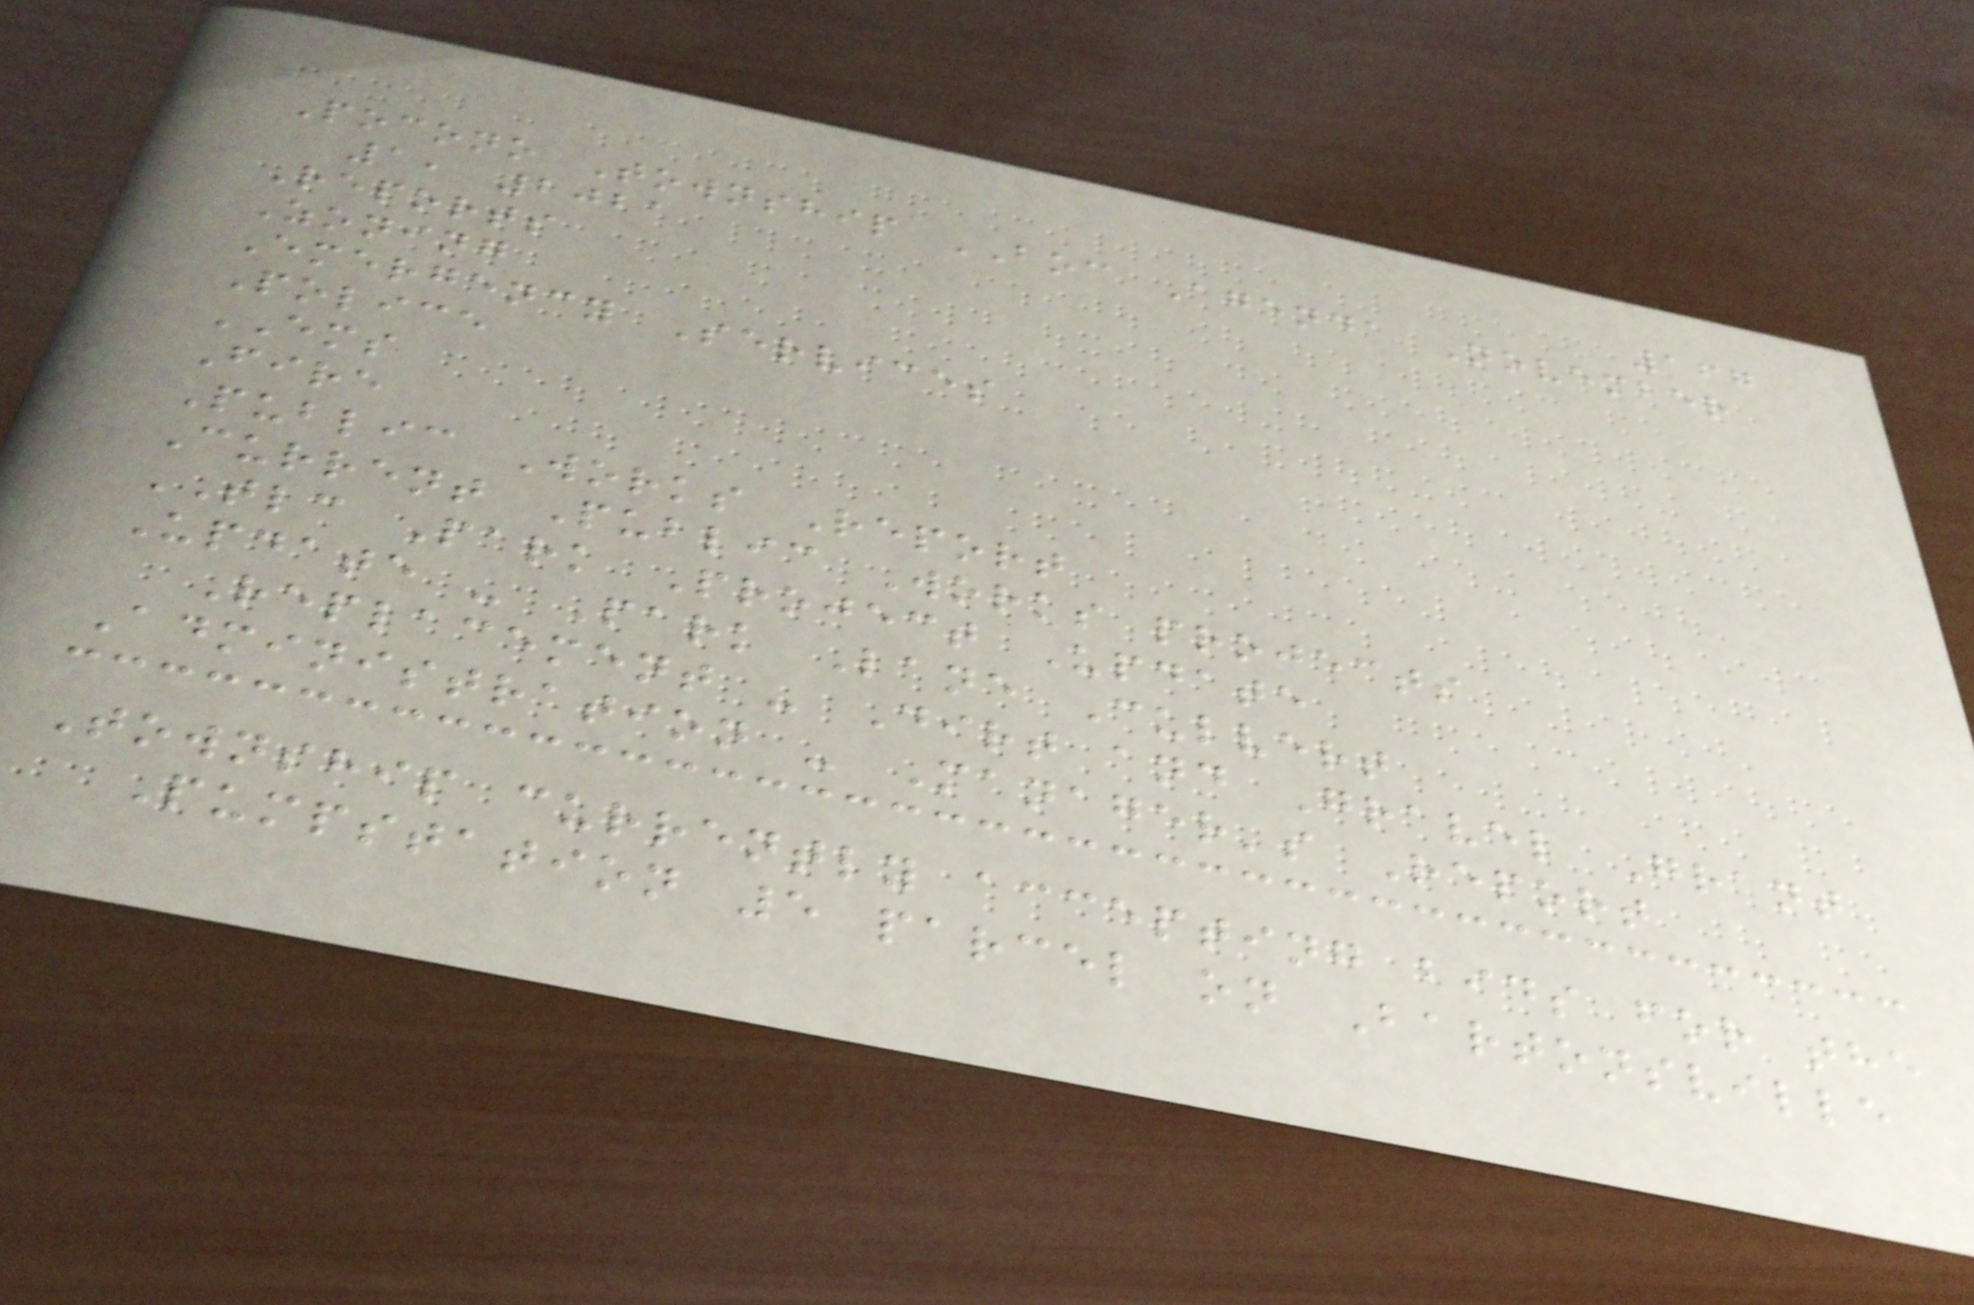167
Pocono Township BOC Agenda November
1, 2021
Reports
Zoning
Emergency Services
Police
EMS
Fire
Public Works Report
Current Public Works projects
TLC Park Project Update
Update - Park Lane Culvert
Replacement - Dirt and Gravel Grant
Administration - Manager's Report
Township currently accepting bids for the
Pumpstation 5 parcel on Bartonsville
